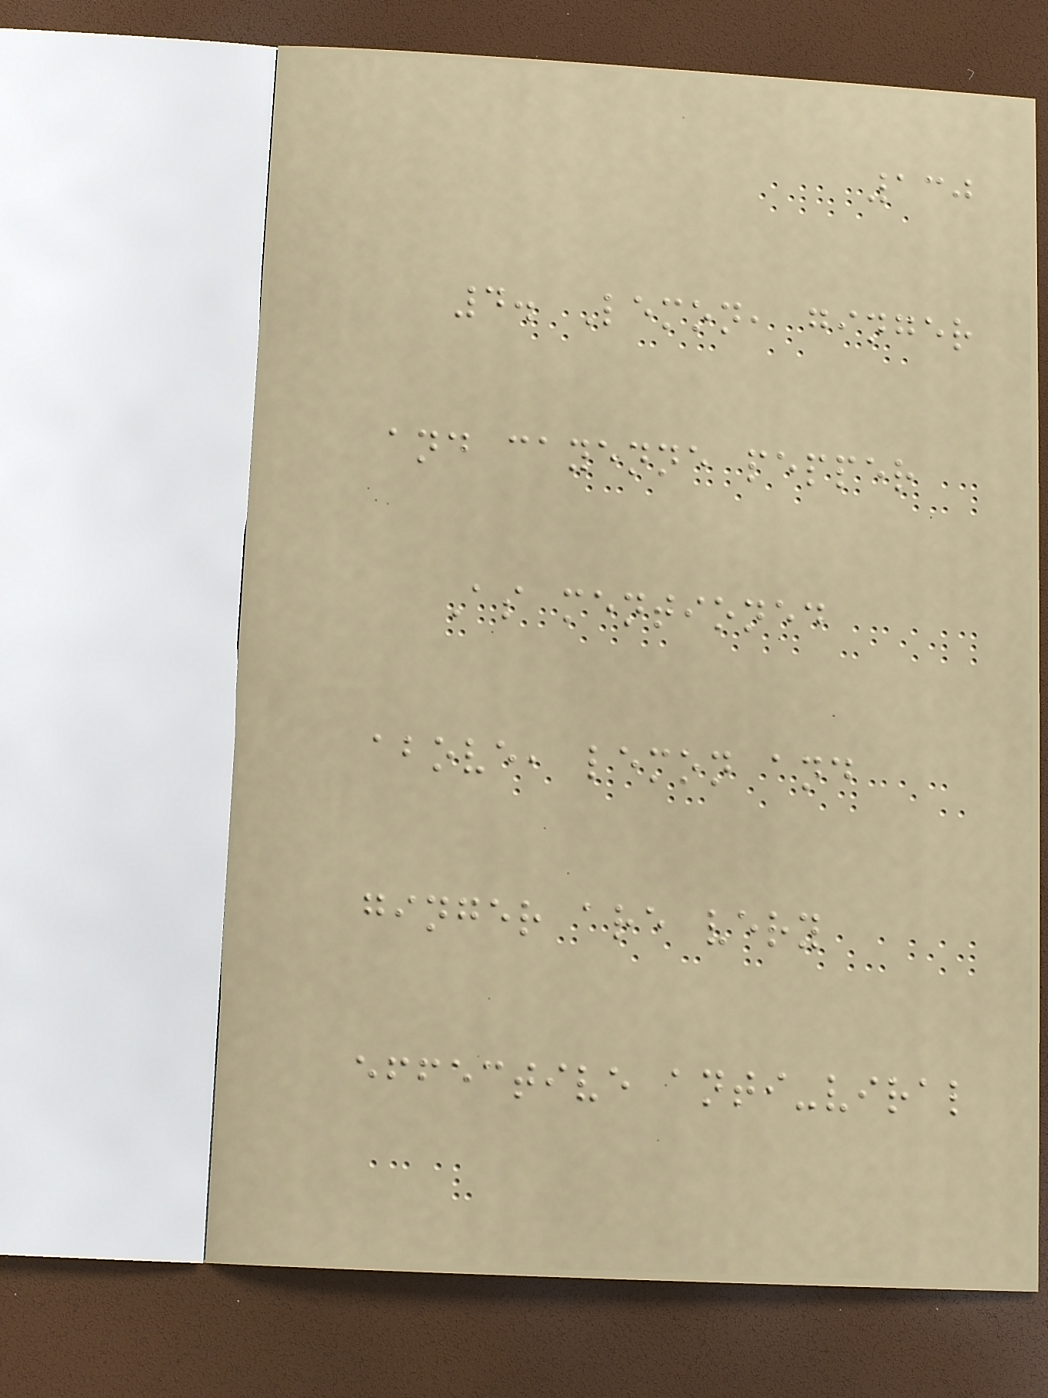130
4. Lemon, ginger
and cayenne pepper
As mentioned
above, lemon and
ginger are very
effective anti-viral
